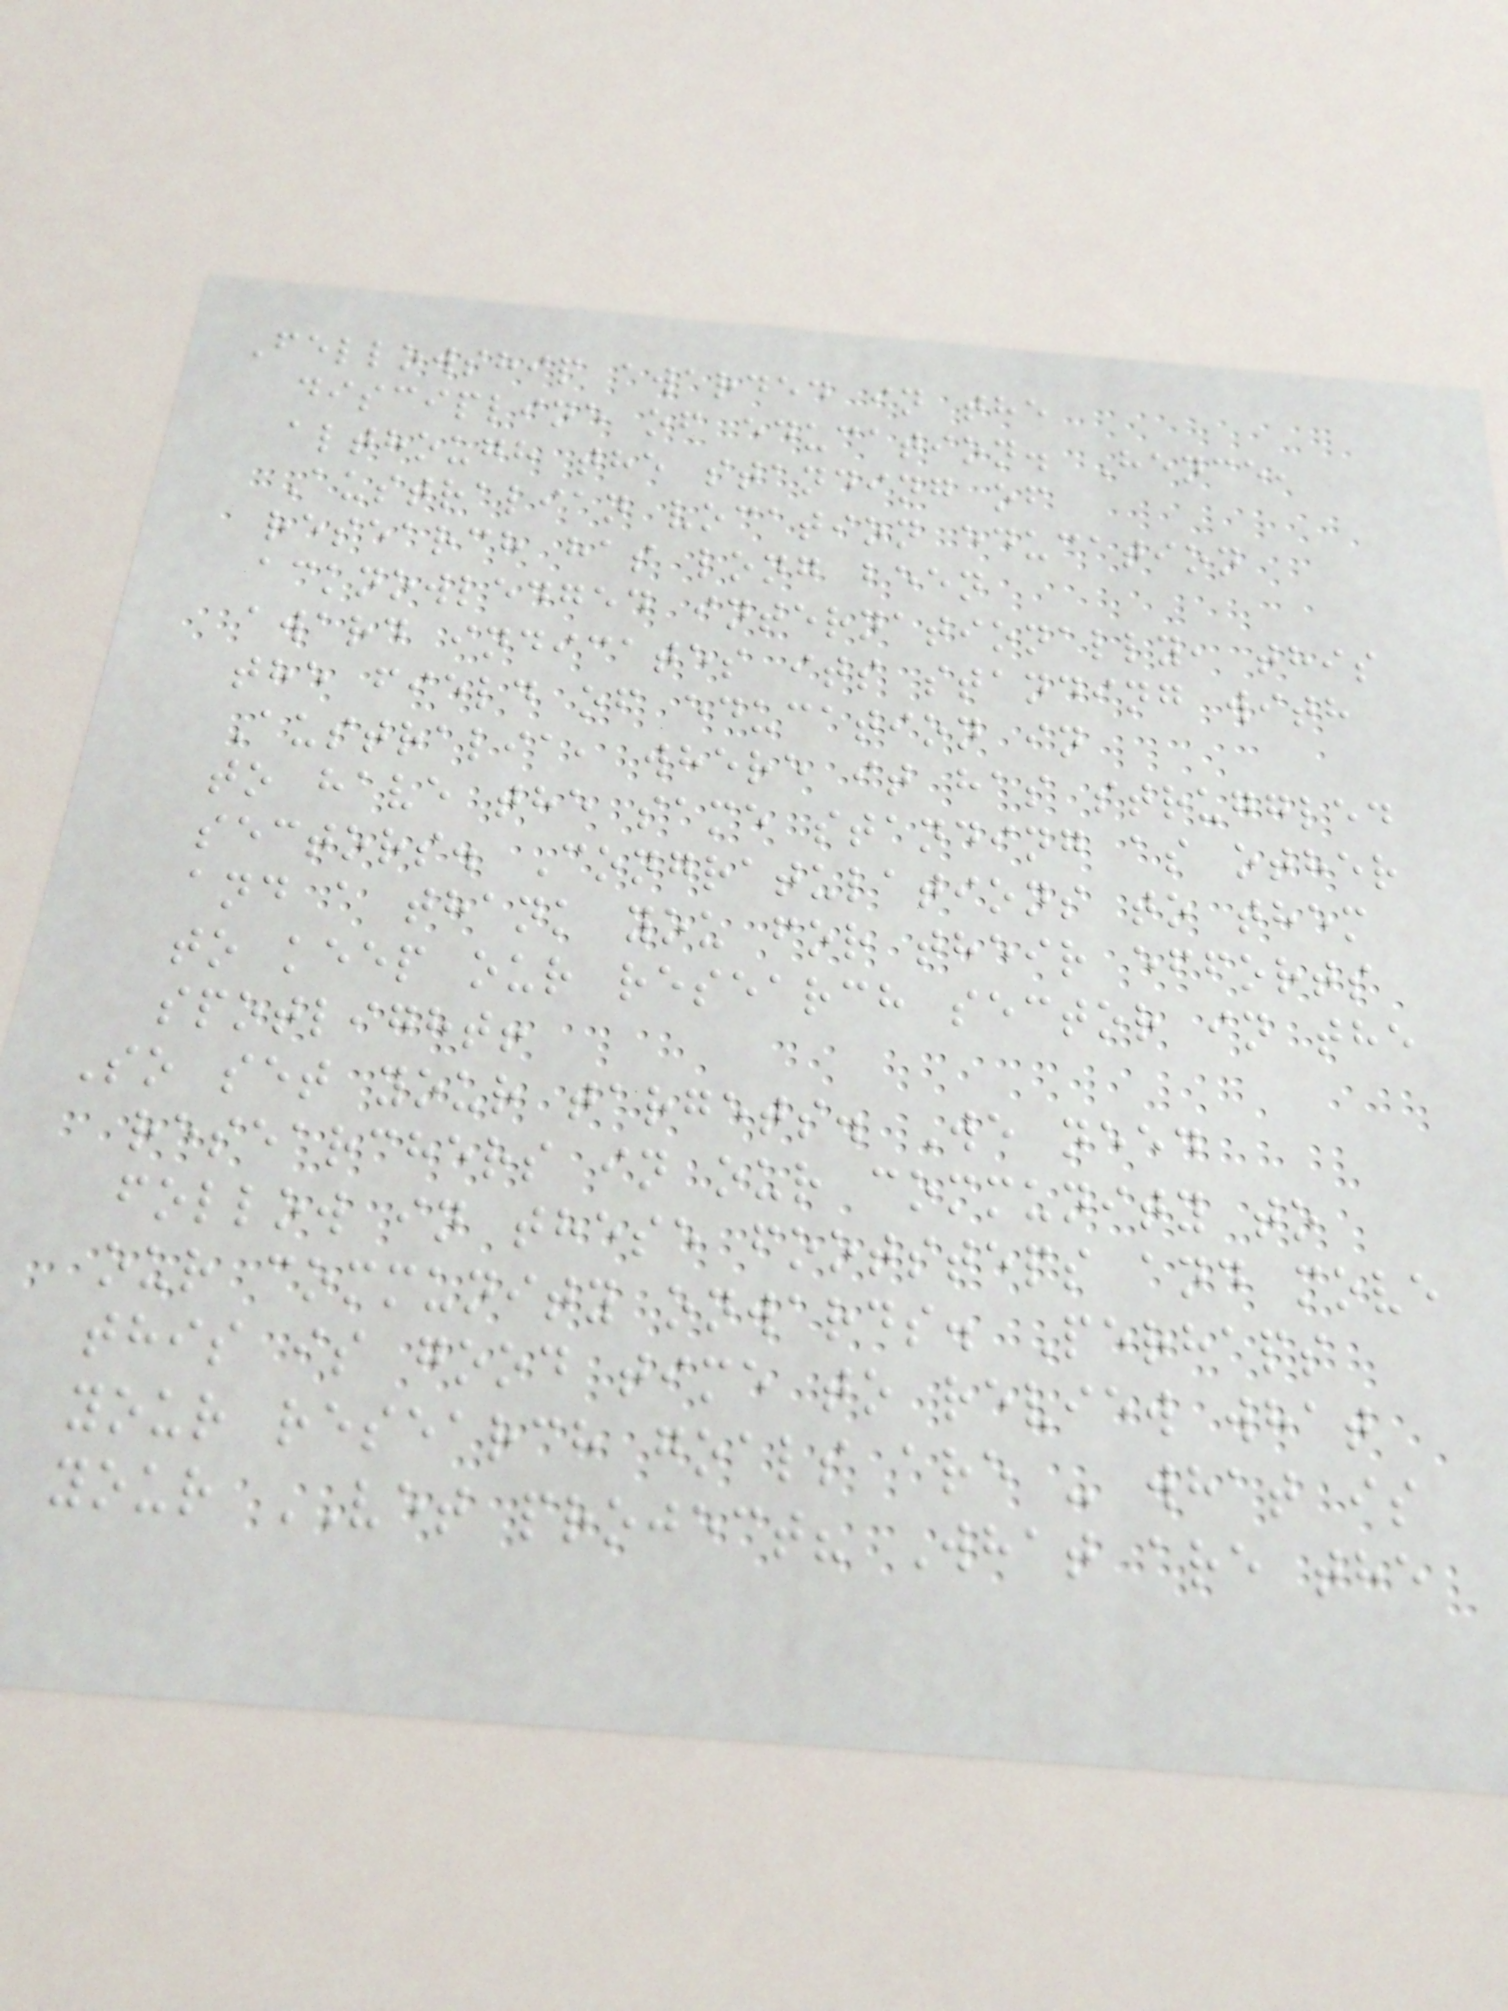Fellowship awarded in the
discipline of education. Hence,
although the standing of
Australian vocation education
research has long been
acknowledged internationally, this
award indicates its standing with
the field of education in
Australia, where it has struggled
to have the same standing as other
sectors. Congratulations to them
and a thank you for their efforts
to keep our research sector in the
spotlight!
So set your targets. We need
researchers in our community to
follow in these footsteps and move
our community onwards. Perhaps
this is good time to review what
your research goals are - what is
your VET project? What are the
